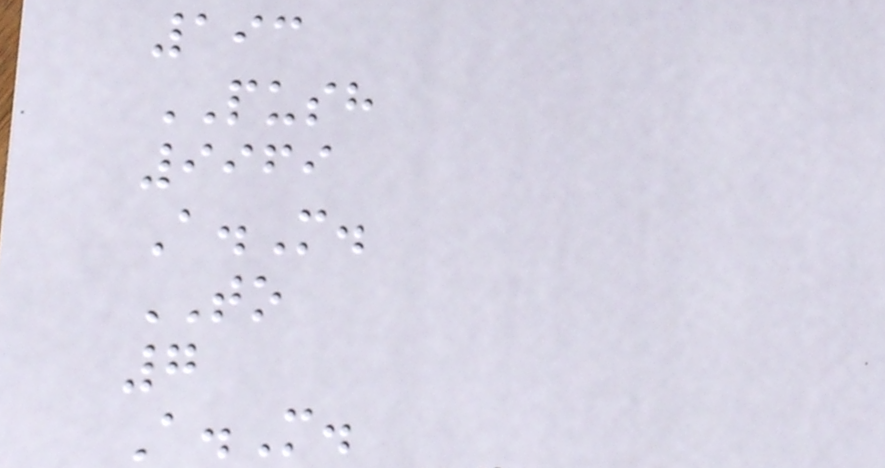193
PUSH
9969
A.M.
TO
7
A.M.
